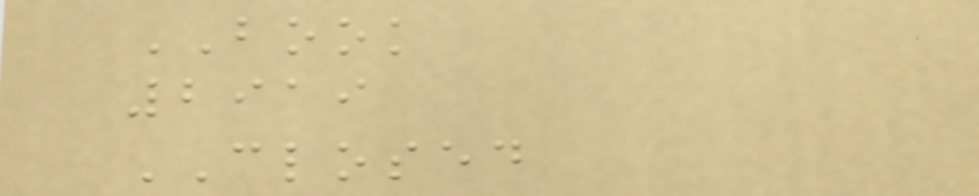BOOK
2919
CLOSED
